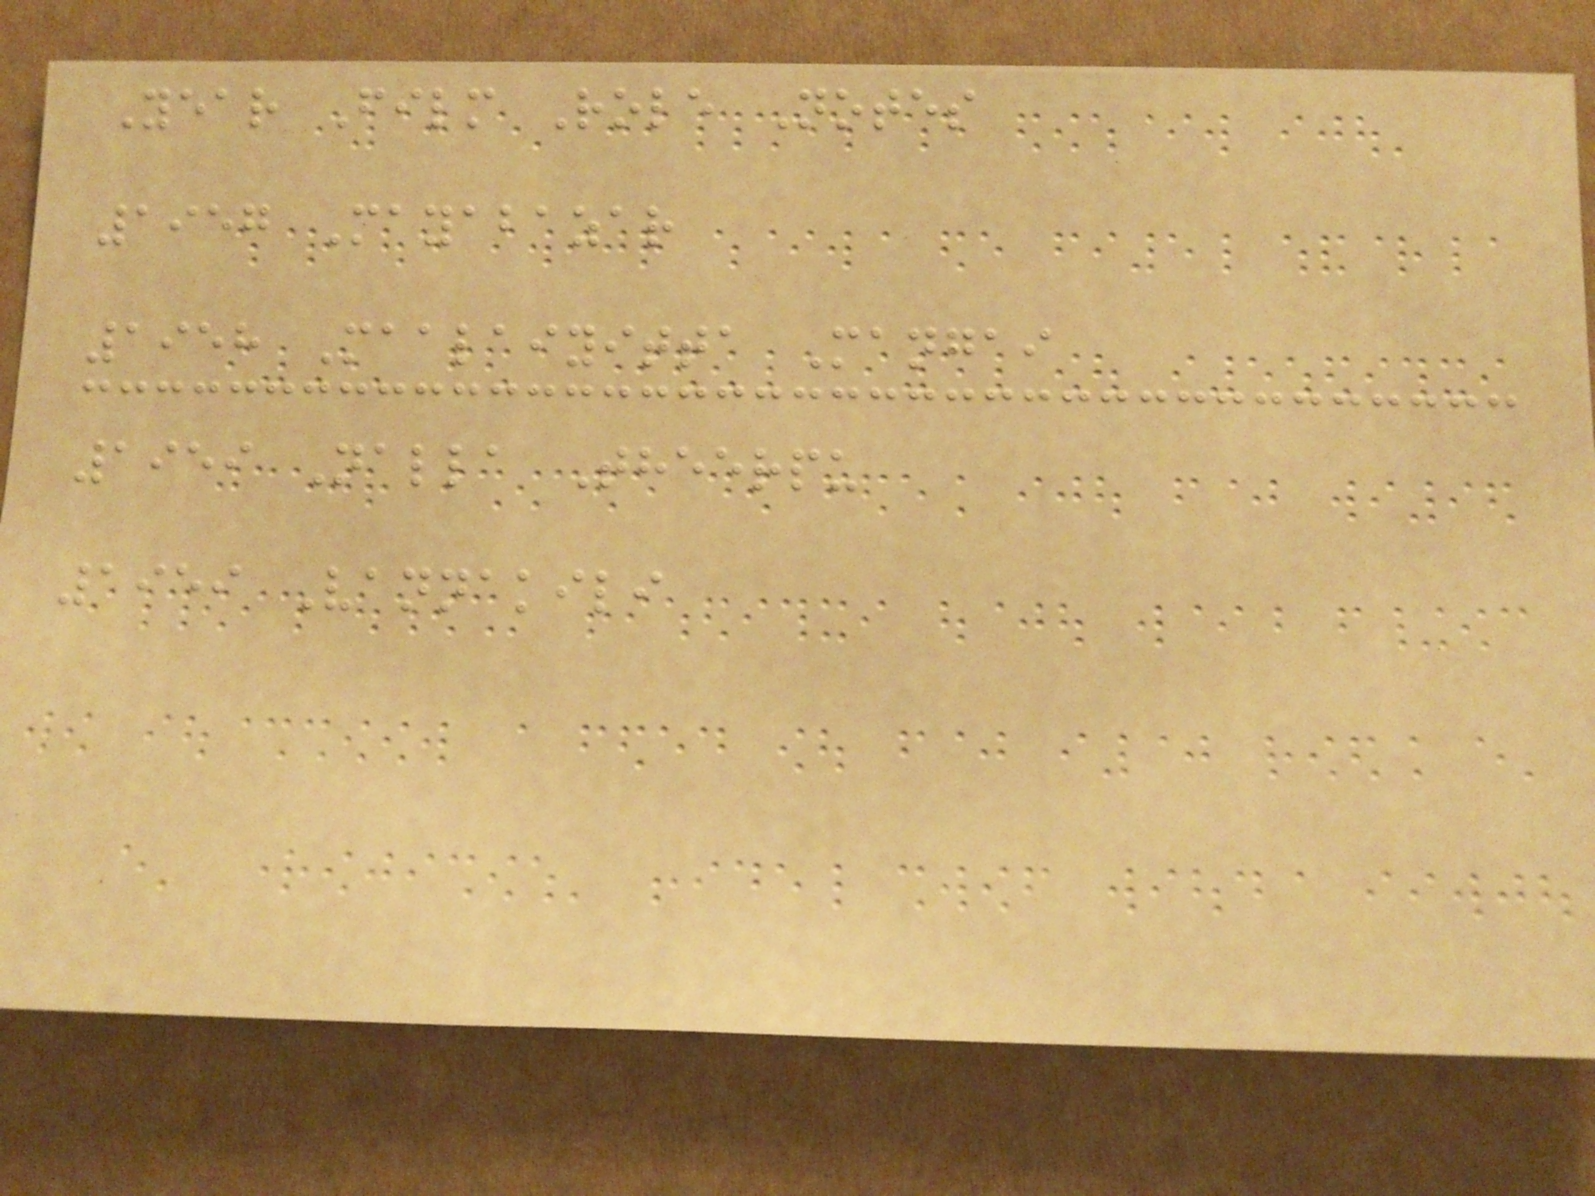Year Film Role Notes
1957 Mayabazar
1958 Maalaiyitta Mangai
1959 Nalla Theerpu
1959 Vannakili
